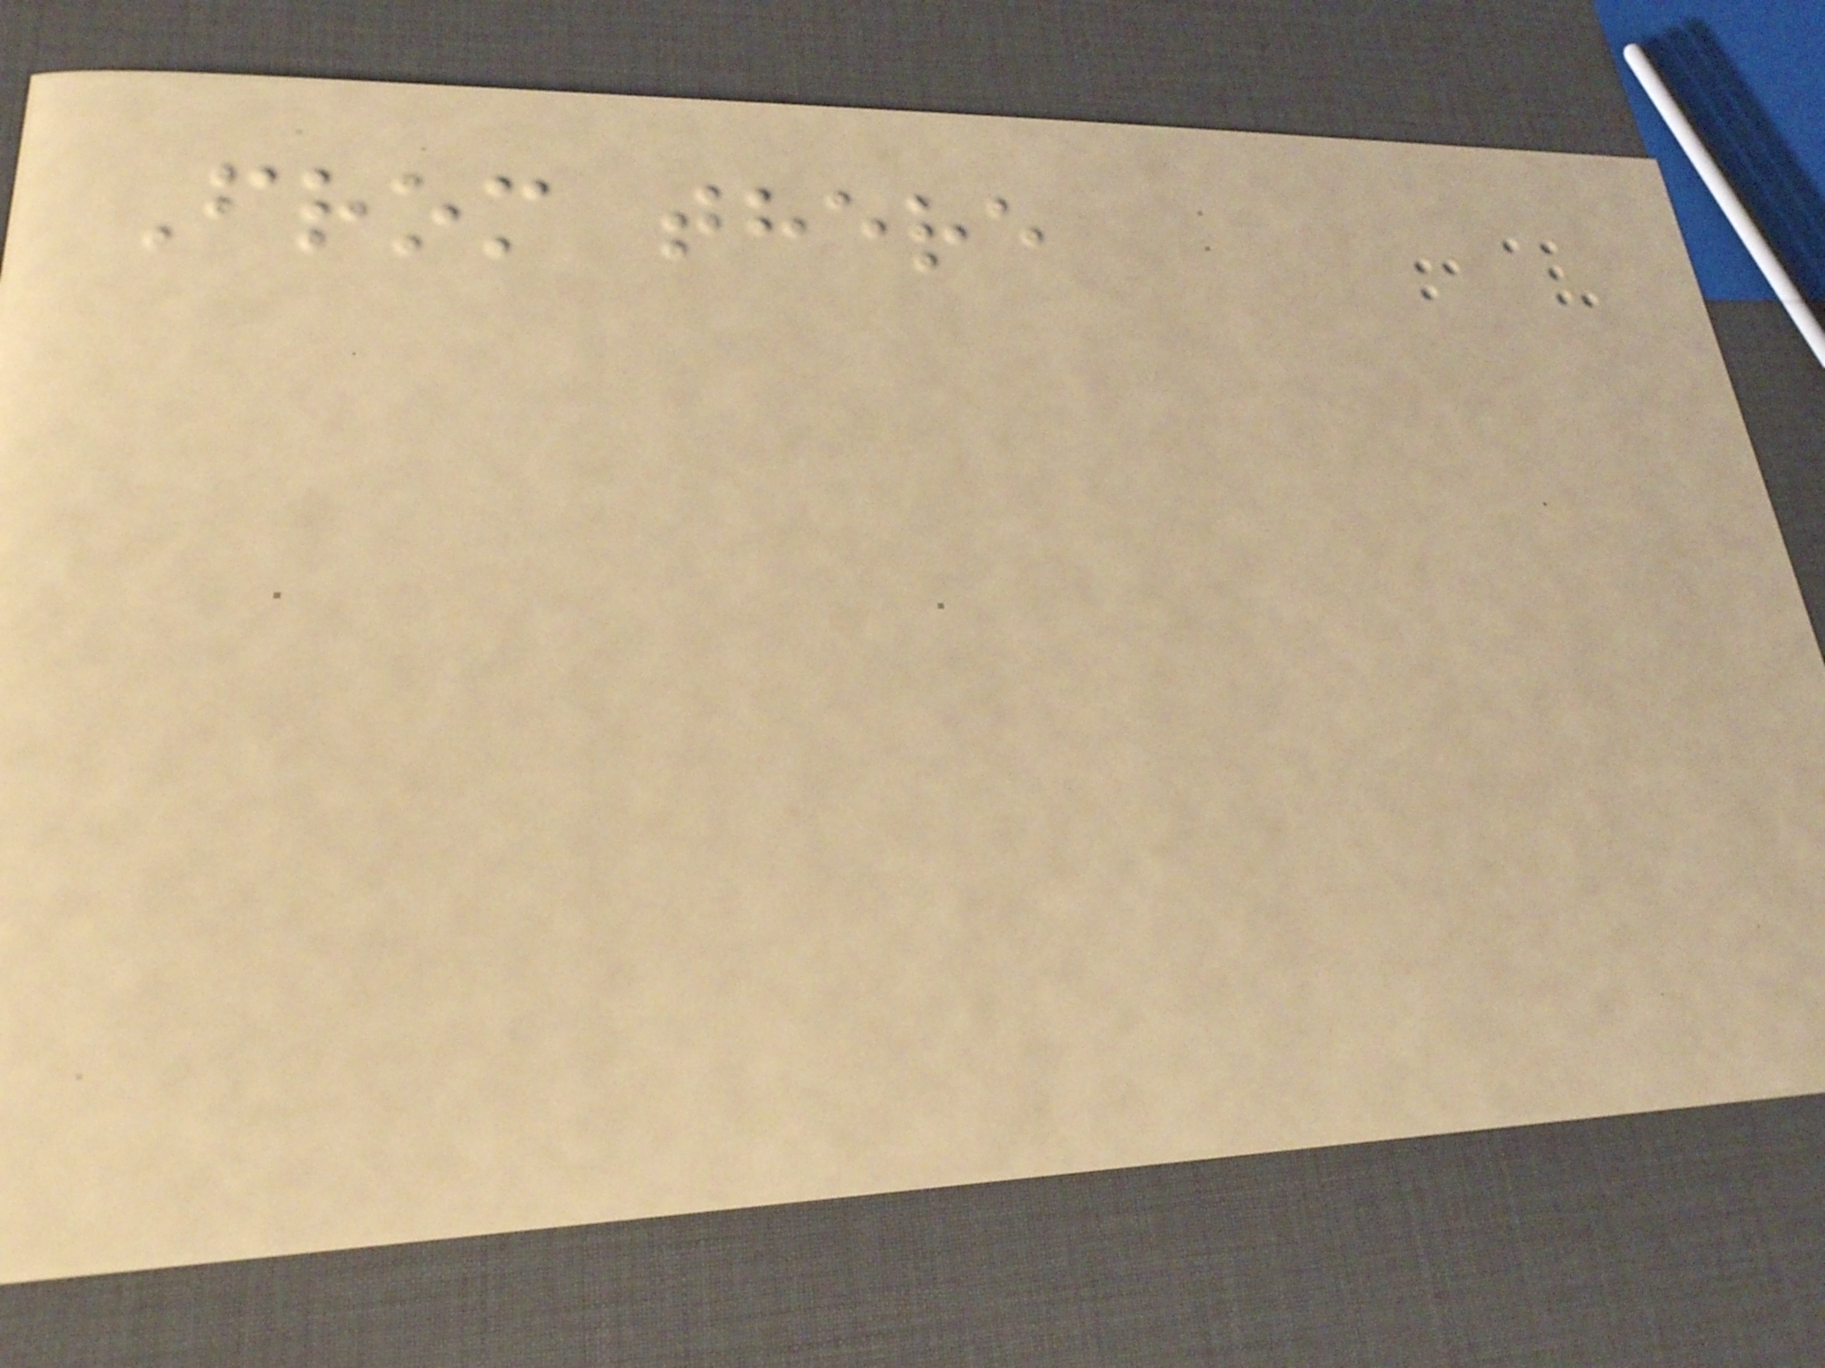From there
